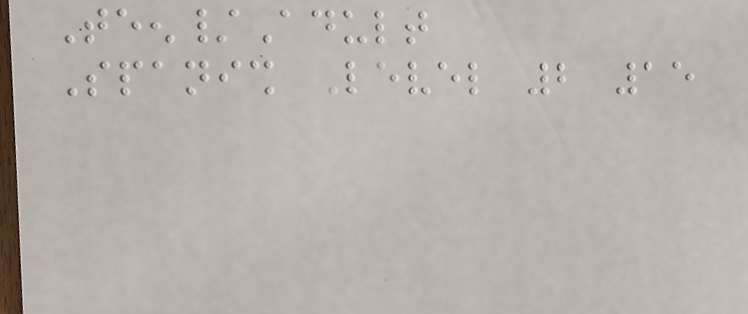Teen/Adult
Spanish Level 2 15
